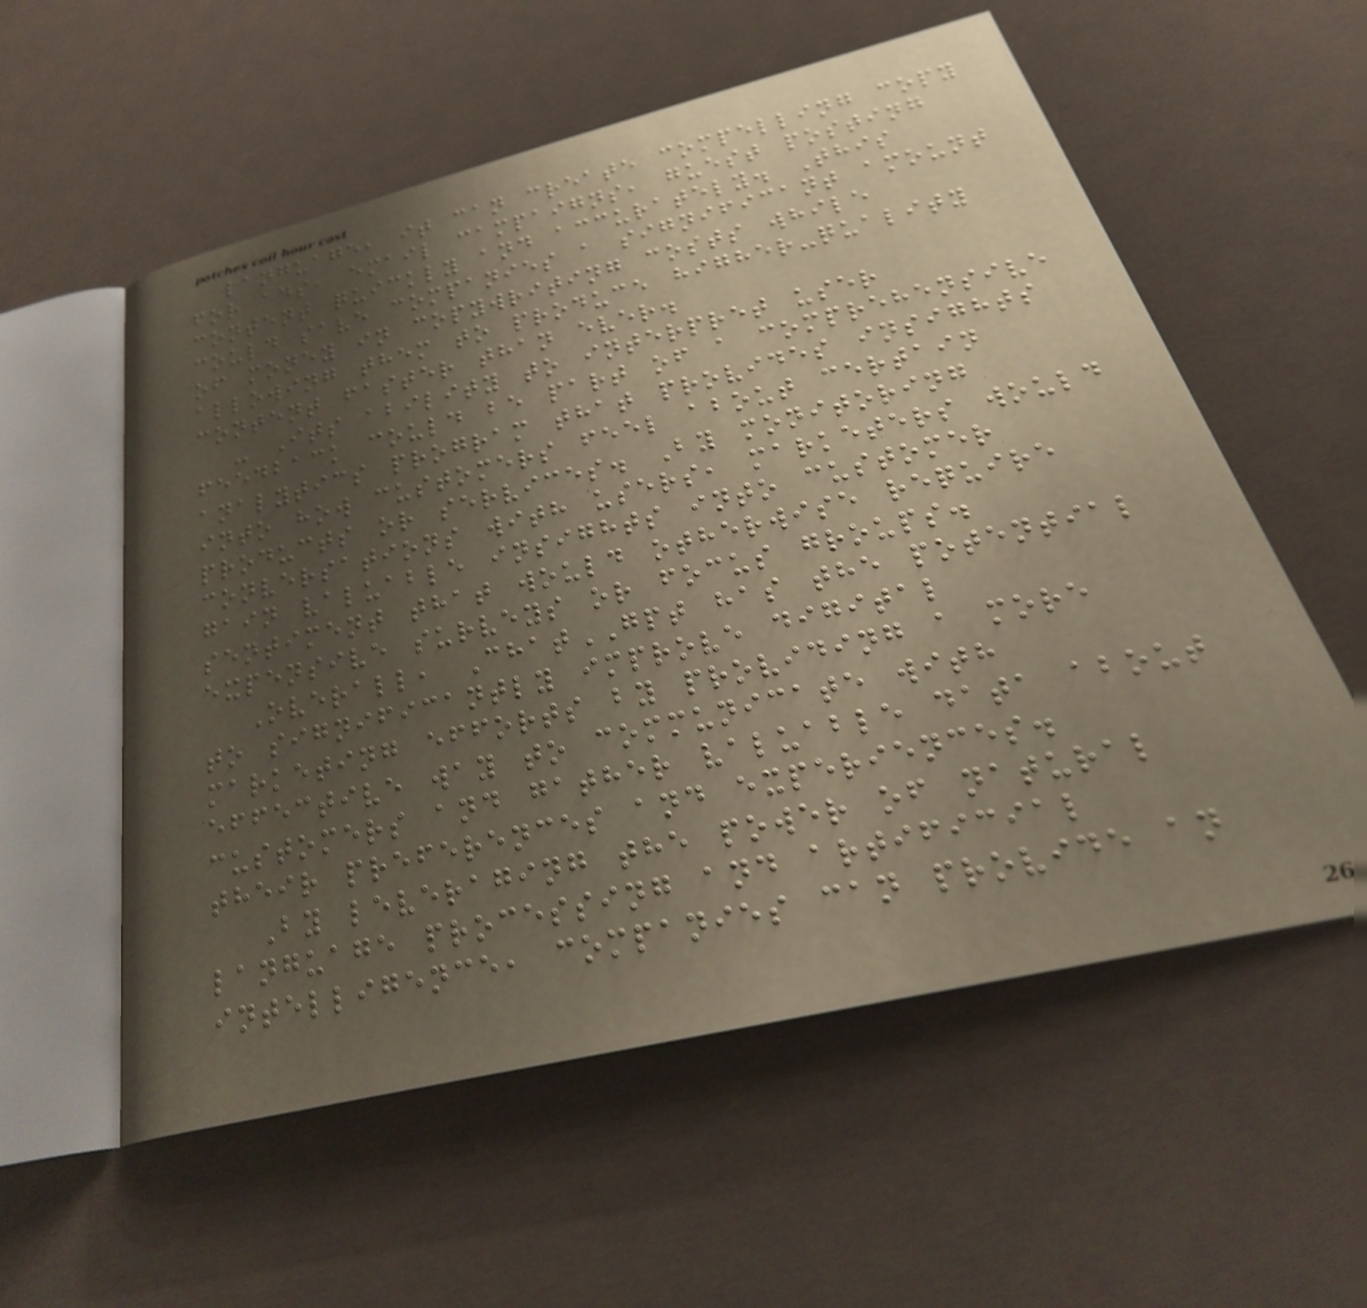language, it can create compelling copy
for ads, email campaigns, guest posting
content quickly and accurately. This
could save companies a significant amount
of money in copywriting costs while
allowing them to produce higher-quality
content faster than ever.
- Its ability to interpret user
feedback could be part of a comprehensive
analytics program that provides insights
into how customers feel about certain
products or services. By monitoring
conversations with users, marketers would
gain valuable insights into customer
sentiment that would otherwise require
expensive surveys or focus groups.
Overall, ChatGPT has the potential
to significantly improve digital
marketing efforts by providing a more
effective way to communicate with
customers and gather valuable data about
their preferences and experiences.
By leveraging the power of natural
language processing and artificial
intelligence, companies can provide an
